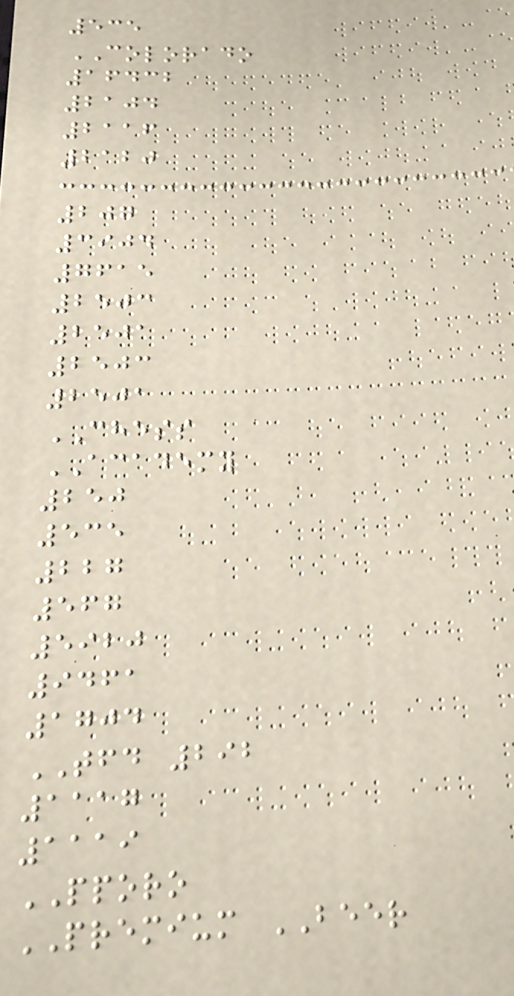535
COLORADO
16432
2104
2116
2120
207
3904
7615
2503
2501
2503
2501
CHESS
ACADEMY
250
535
227
567
5920
9461
1704
TFD 292
1117
1119
PPORO
PREMIUM BEER
